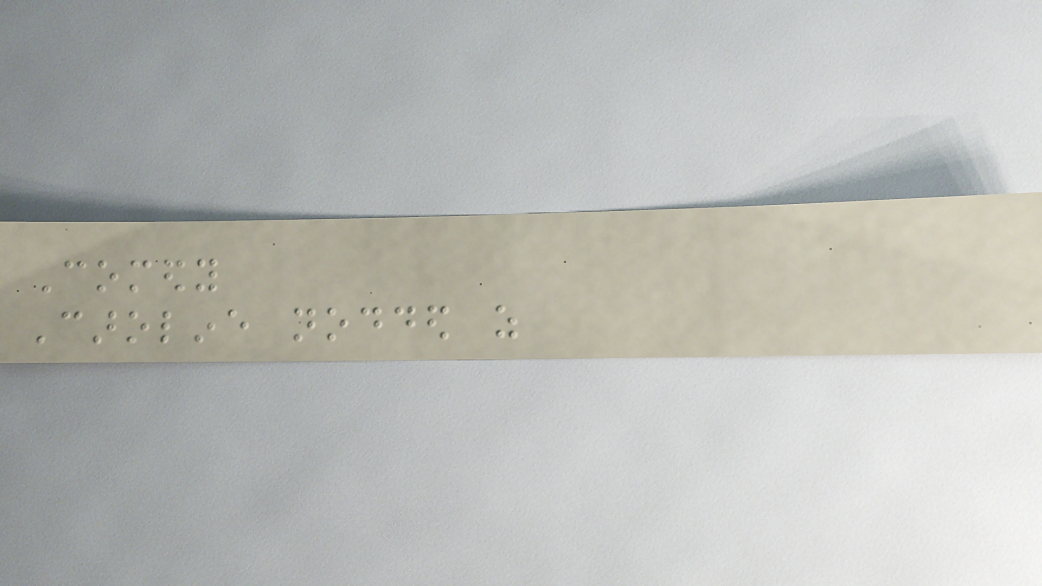Comedy
Caroline nodded as
